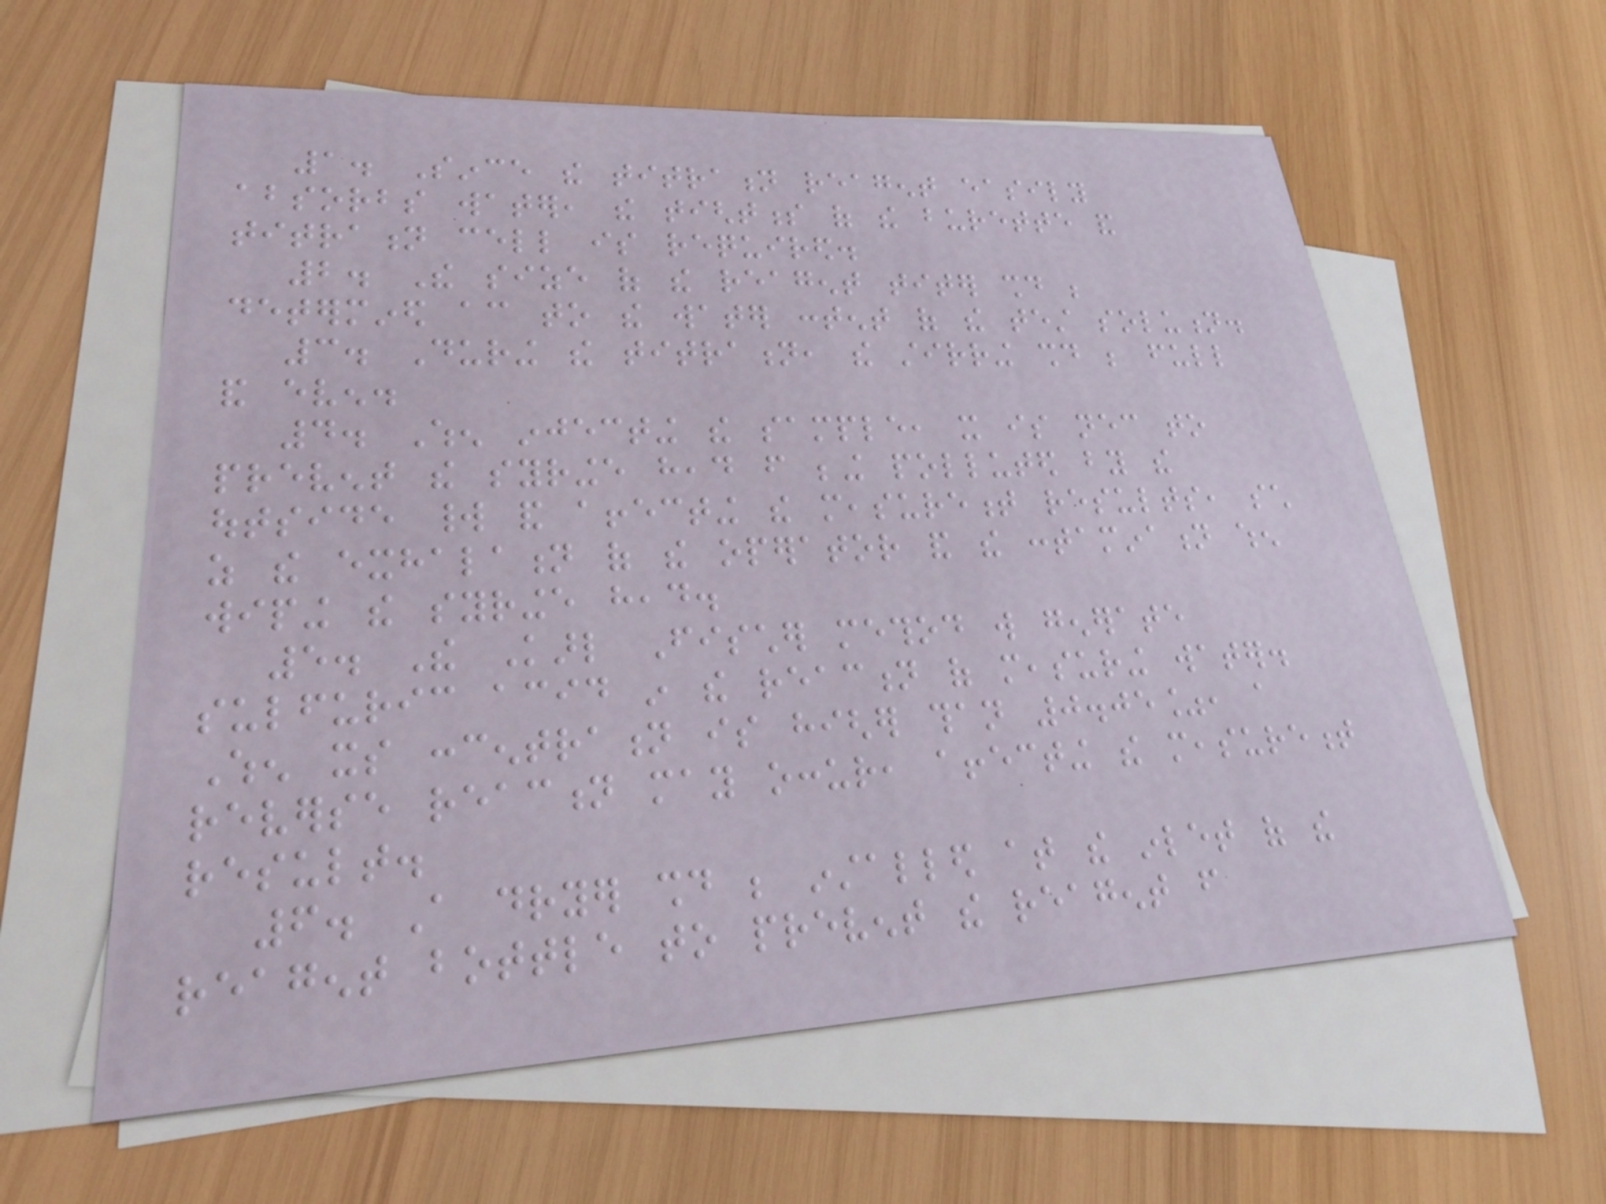1. Since the titration reagent easily
absorbs water, the tightness of the burette and
titration cell is required.
2. The size of the reagent titer should be
determined according to the water content of the test solution.
3. During the titration, the stirring should be full
and even.
4. When injecting the sample, it is necessary to
prevent the syringe head from being polluted by the
outside world and affecting the measurement results, such
as the exhalation of the operator and the contamination when
wiping the syringe head.
5. The Karl Fischer method will generate
sulfuric acid in the reaction of measuring water.
When its concentration is higher than 0.05%, a
reverse reaction may occur, affecting the measurement
result.
6. A dryer should be installed at the inlet of the
reagent bottle to prevent the reagent from
